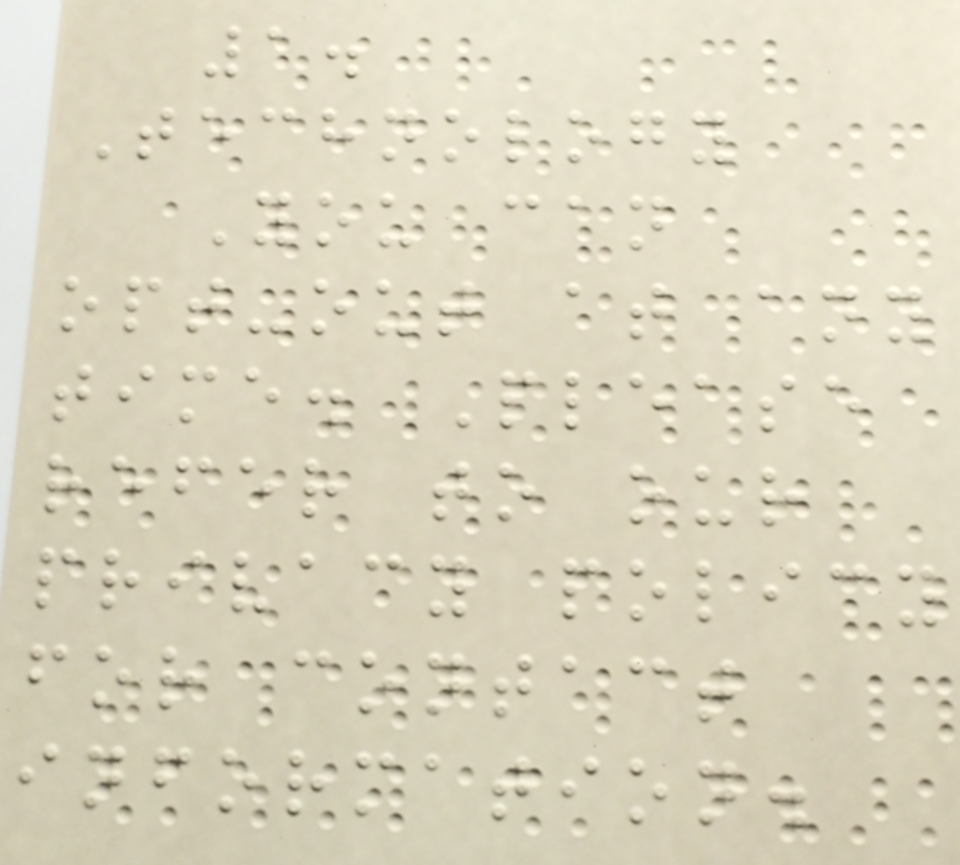1.
Technology
You can
opt-out at any
time. Please
refer to our
privacy policy
for contact
information.
